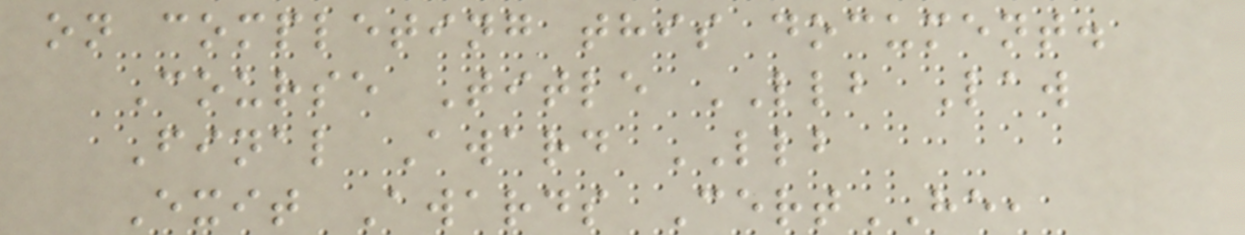on completing this document.
Course Title LLB Law
Final Award LLB
Exit Awards CertHE,
